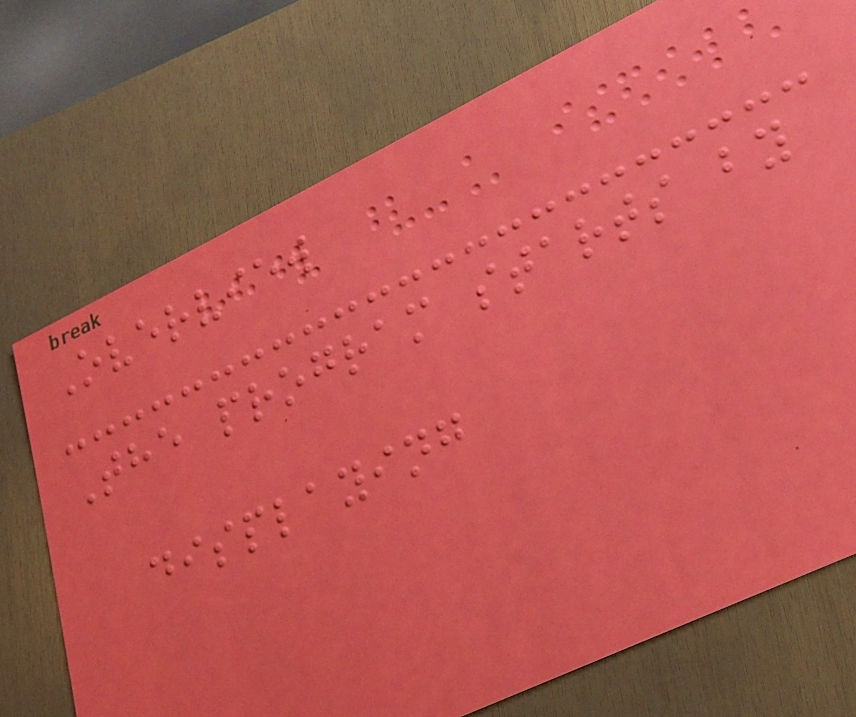Overview
The program starts by
displaying
